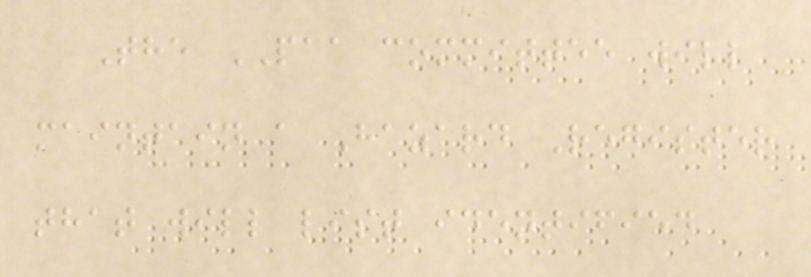The PAA committee will
maintain a Hazard Register
that will list identified
